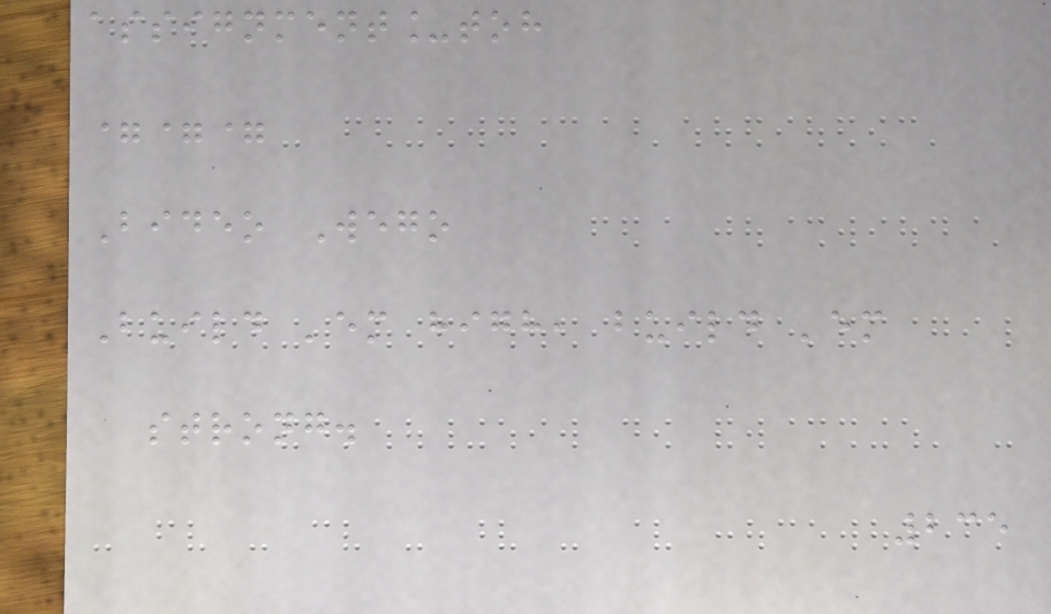assignment_toh
===
Bideo Wego
Build 'em high, build 'em
strong.
235
